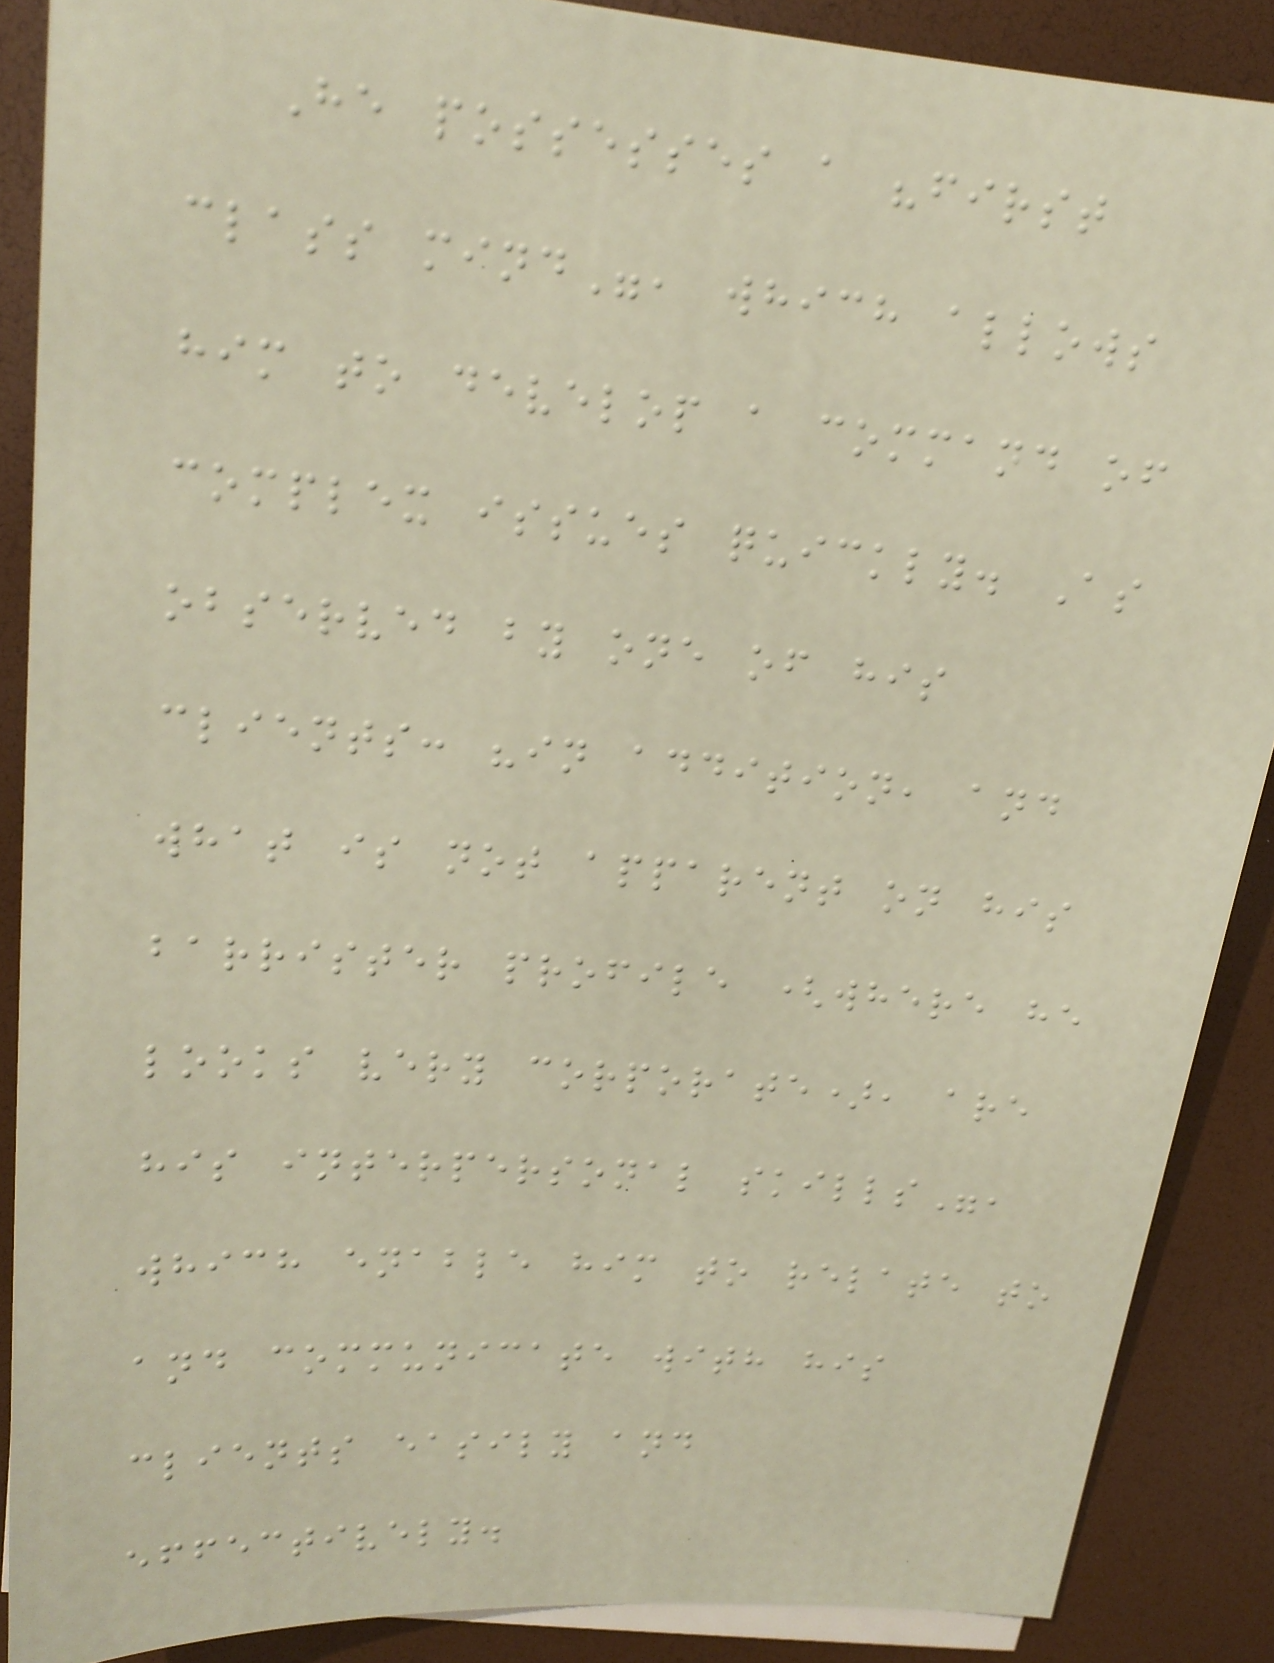He possesses a "first
class mind", which allows
him to develop a command of
complex issues quickly. As
observed by one of his
clients: "in addition, and
what is not apparent on his
barrister profile (where he
looks very corporate), are
his interpersonal skills",
which enable him to relate to
and communicate with his
clients easily and
effectively.
